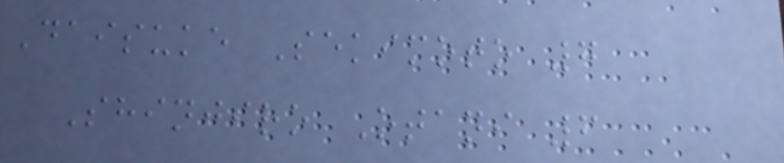Daisuke Sekimoto 7
Shinjiro Otani 6
